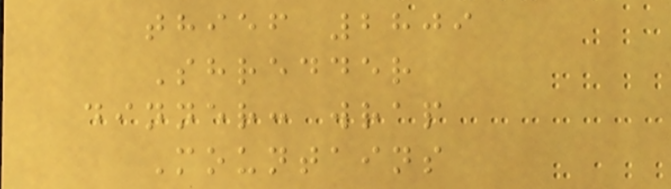thief 2809
Shredder
dinner: wrap
Mountains
